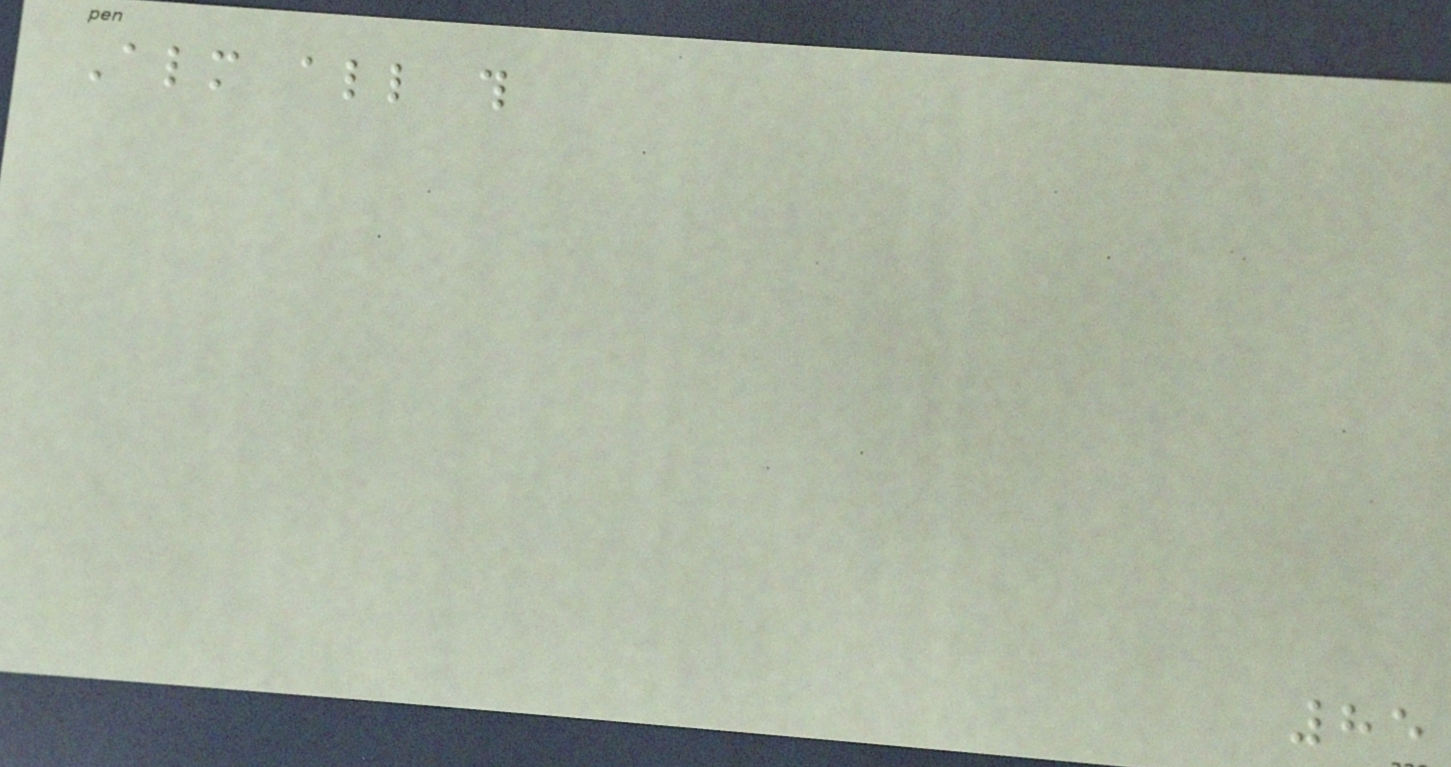Almost all this
85
